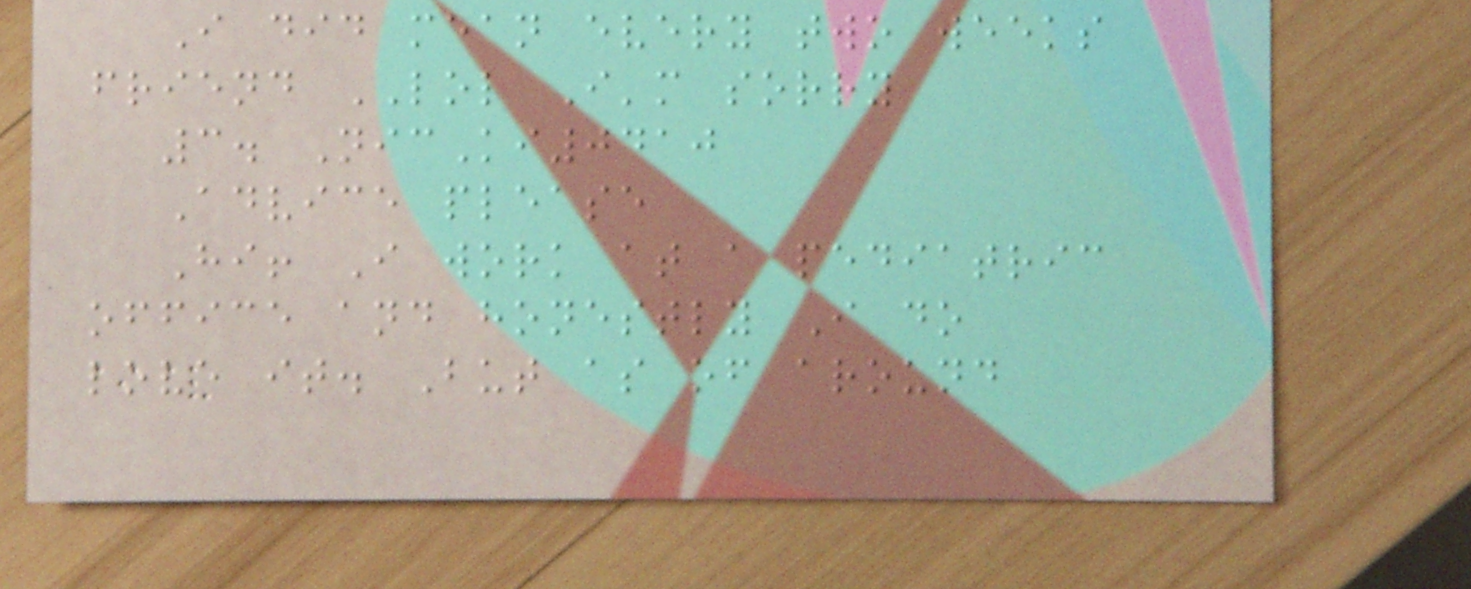I did mean every two weeks
friend LOL I'm sorry
3. NicKi0410
Advice please
Hi! I work at a pediatric
office and honestly I do
love it. But as of around
